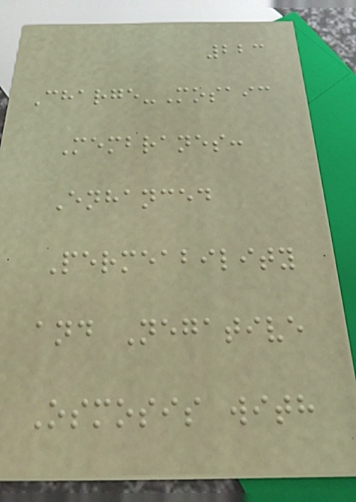223
Charge-Mosaic
Membranes:
Enhanced
Permeability
and Negative
Osmosis with
